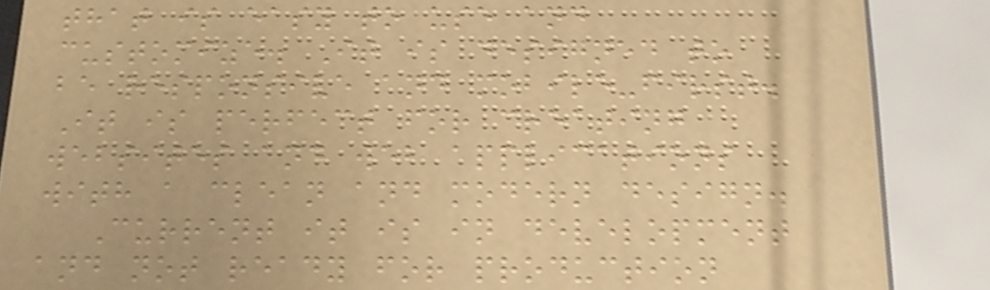that is easy to use and
customize. It is designed to
be responsive and mobile-first.
It is perfect for creating
websites and web applications
with a clean and modern design.
Current it is in development
and not ready for production
